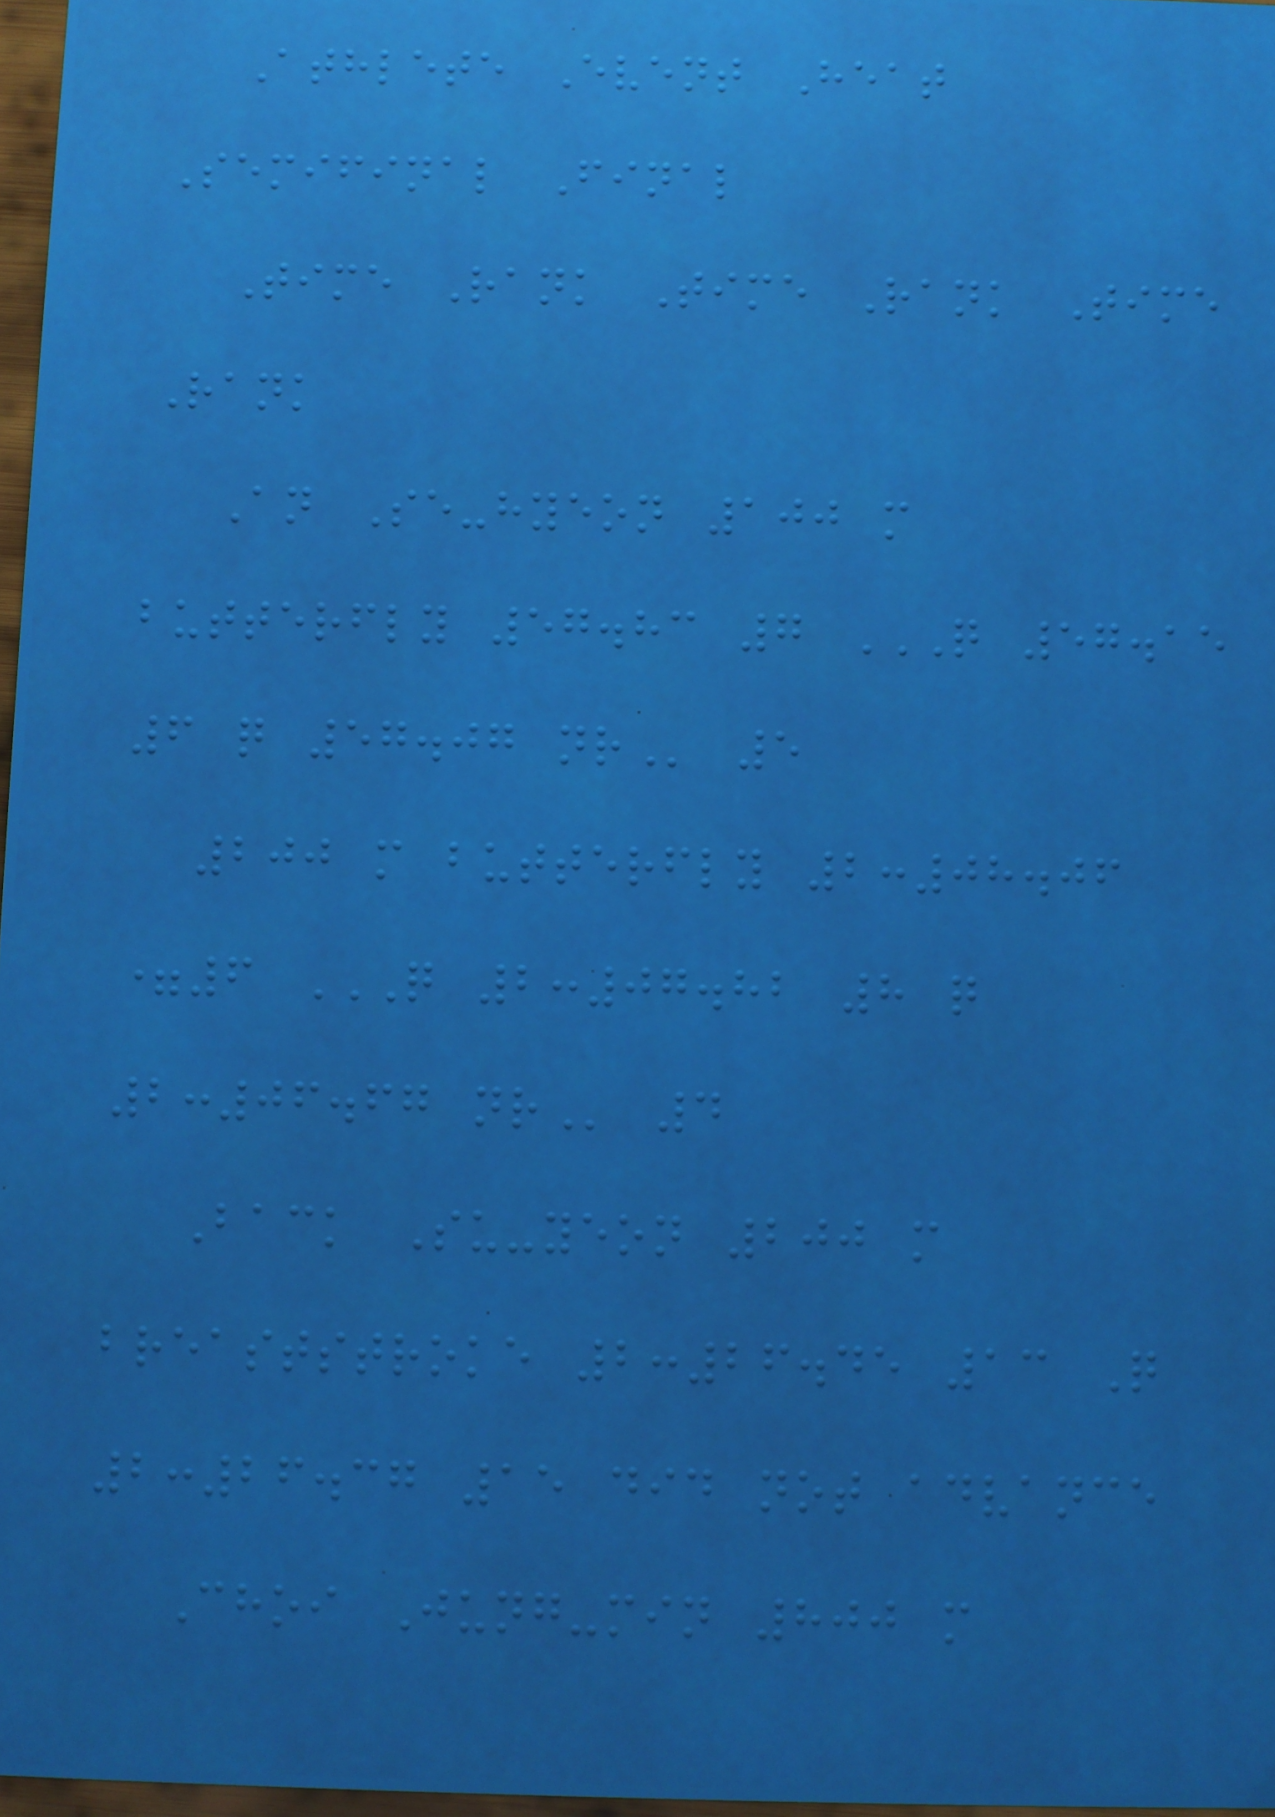Athlete Event Heat
Semifinal Final
Time Rank Time Rank Time
Rank
An Se-hyeon 100 m
butterfly 57.83 7 Q 57.15
6 Q 57.07 NR 5
200 m butterfly 2:08.06
=6 Q 2:07.82 8 Q
2:06.67 NR 4
Back Su-yeon 200 m
breaststroke 2:26.45 13 Q
2:26.37 15 did not advance
Choi Jung-min 800 m
